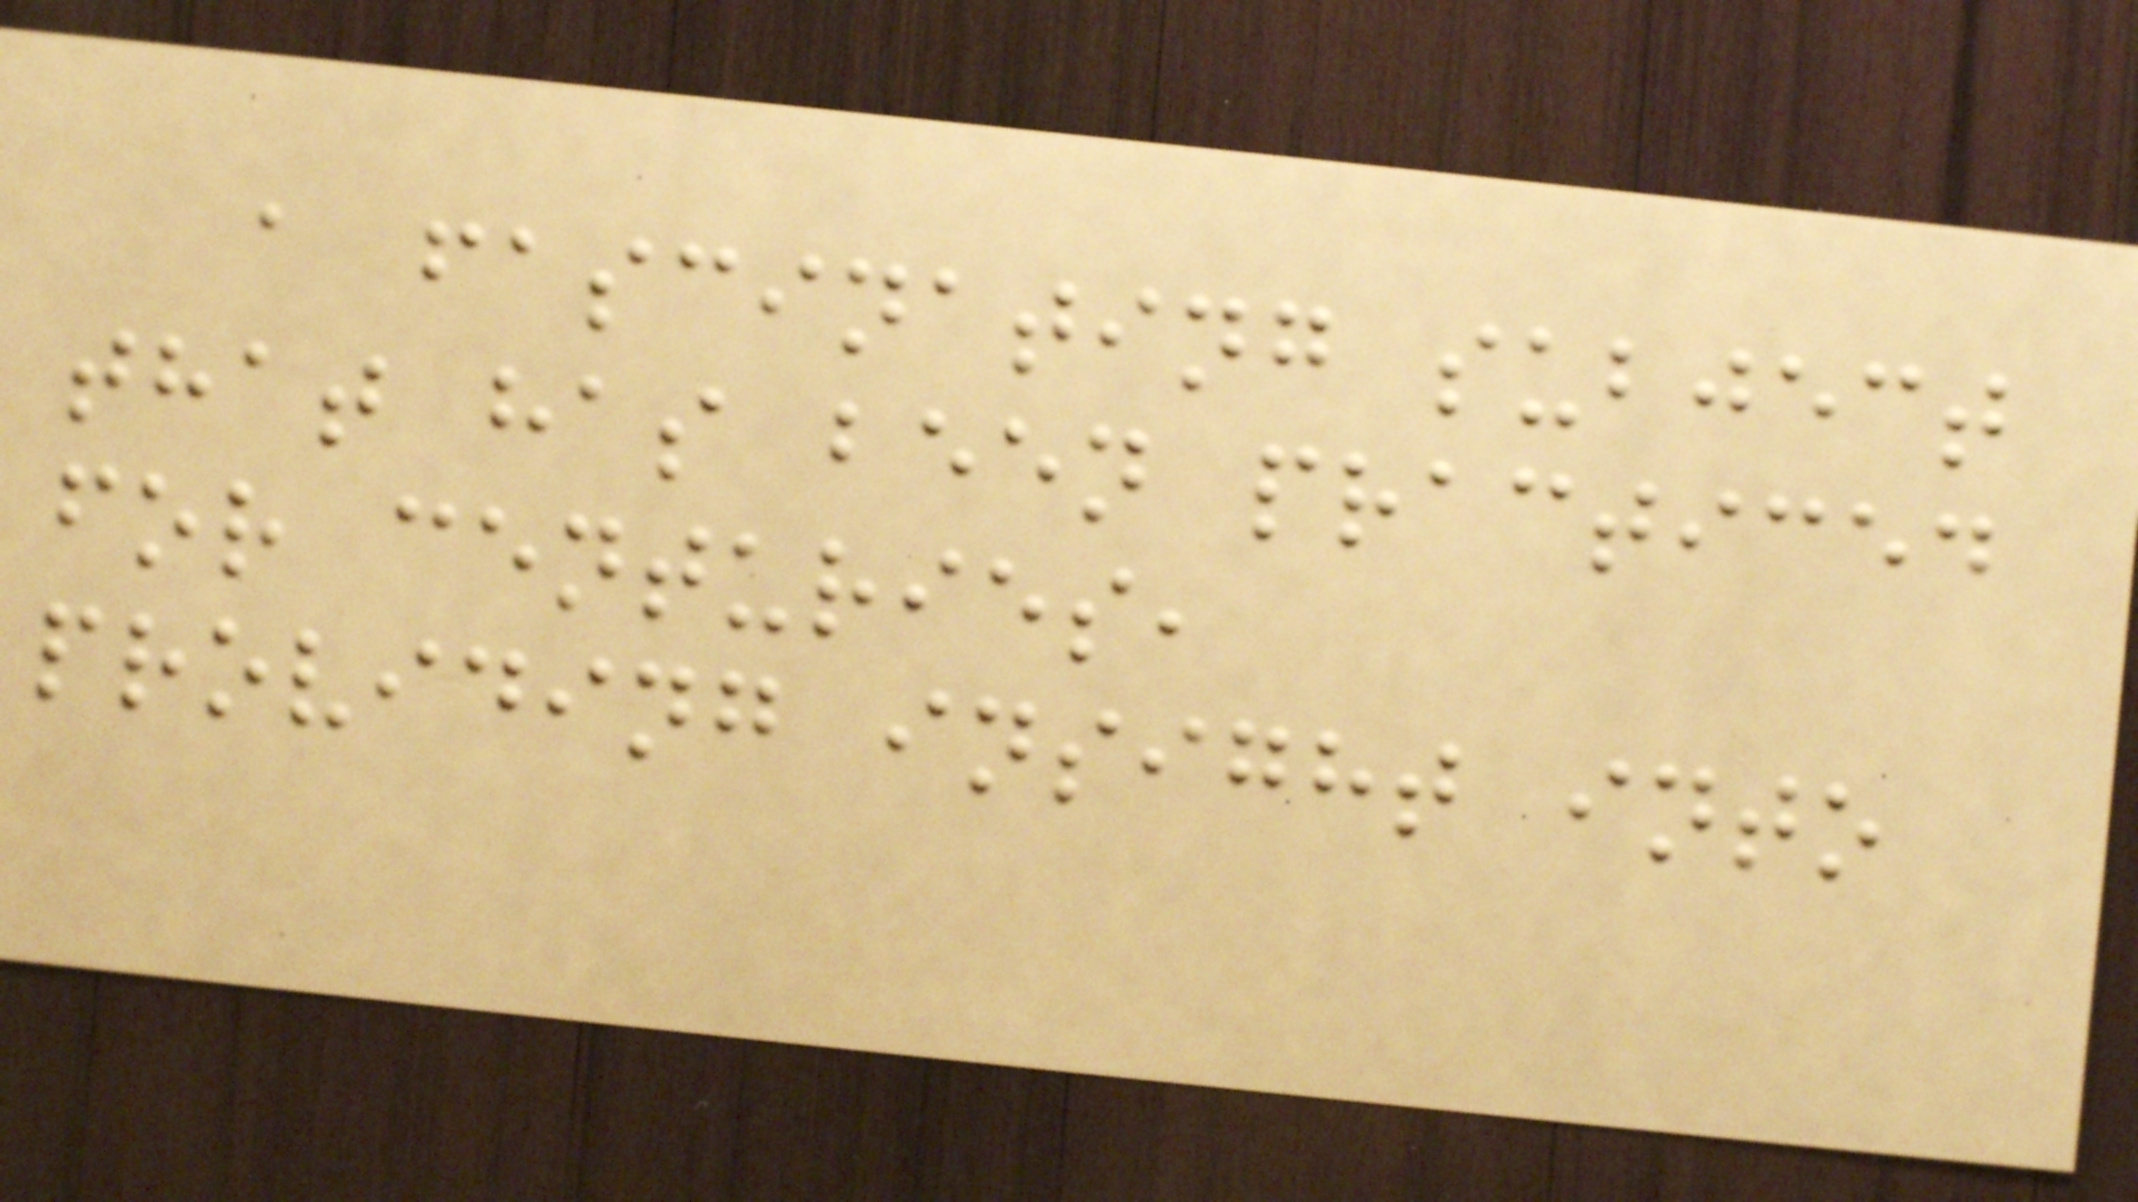a fascinating subject
that has been practiced
for centuries,
providing insight into
